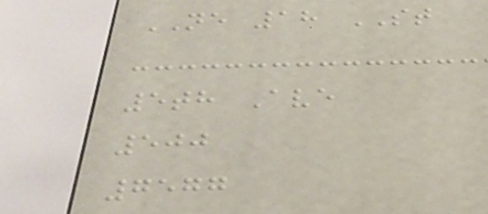NE 18 ST
5th Ave
500
7577
